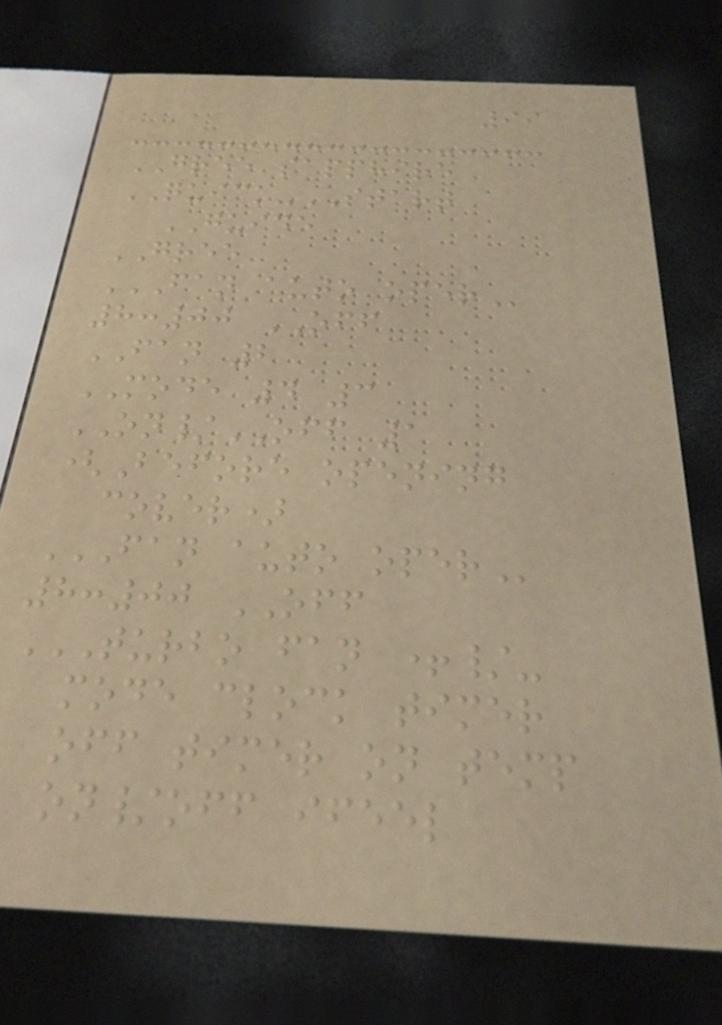99
GREE sapphire
QUICK-START
GUIDE
GREE
FAN AUTO OPER
8:00 OFF
FAN 2
MODE 4 3
ON/OFF 1
(Before opening
cover)
FAN AUTO OPER
8:00 OFF
TURBO FAN +/-
MODE CLOCK TIMER
OFF TIMER ON TEMP
ON/OFF IFEEL
